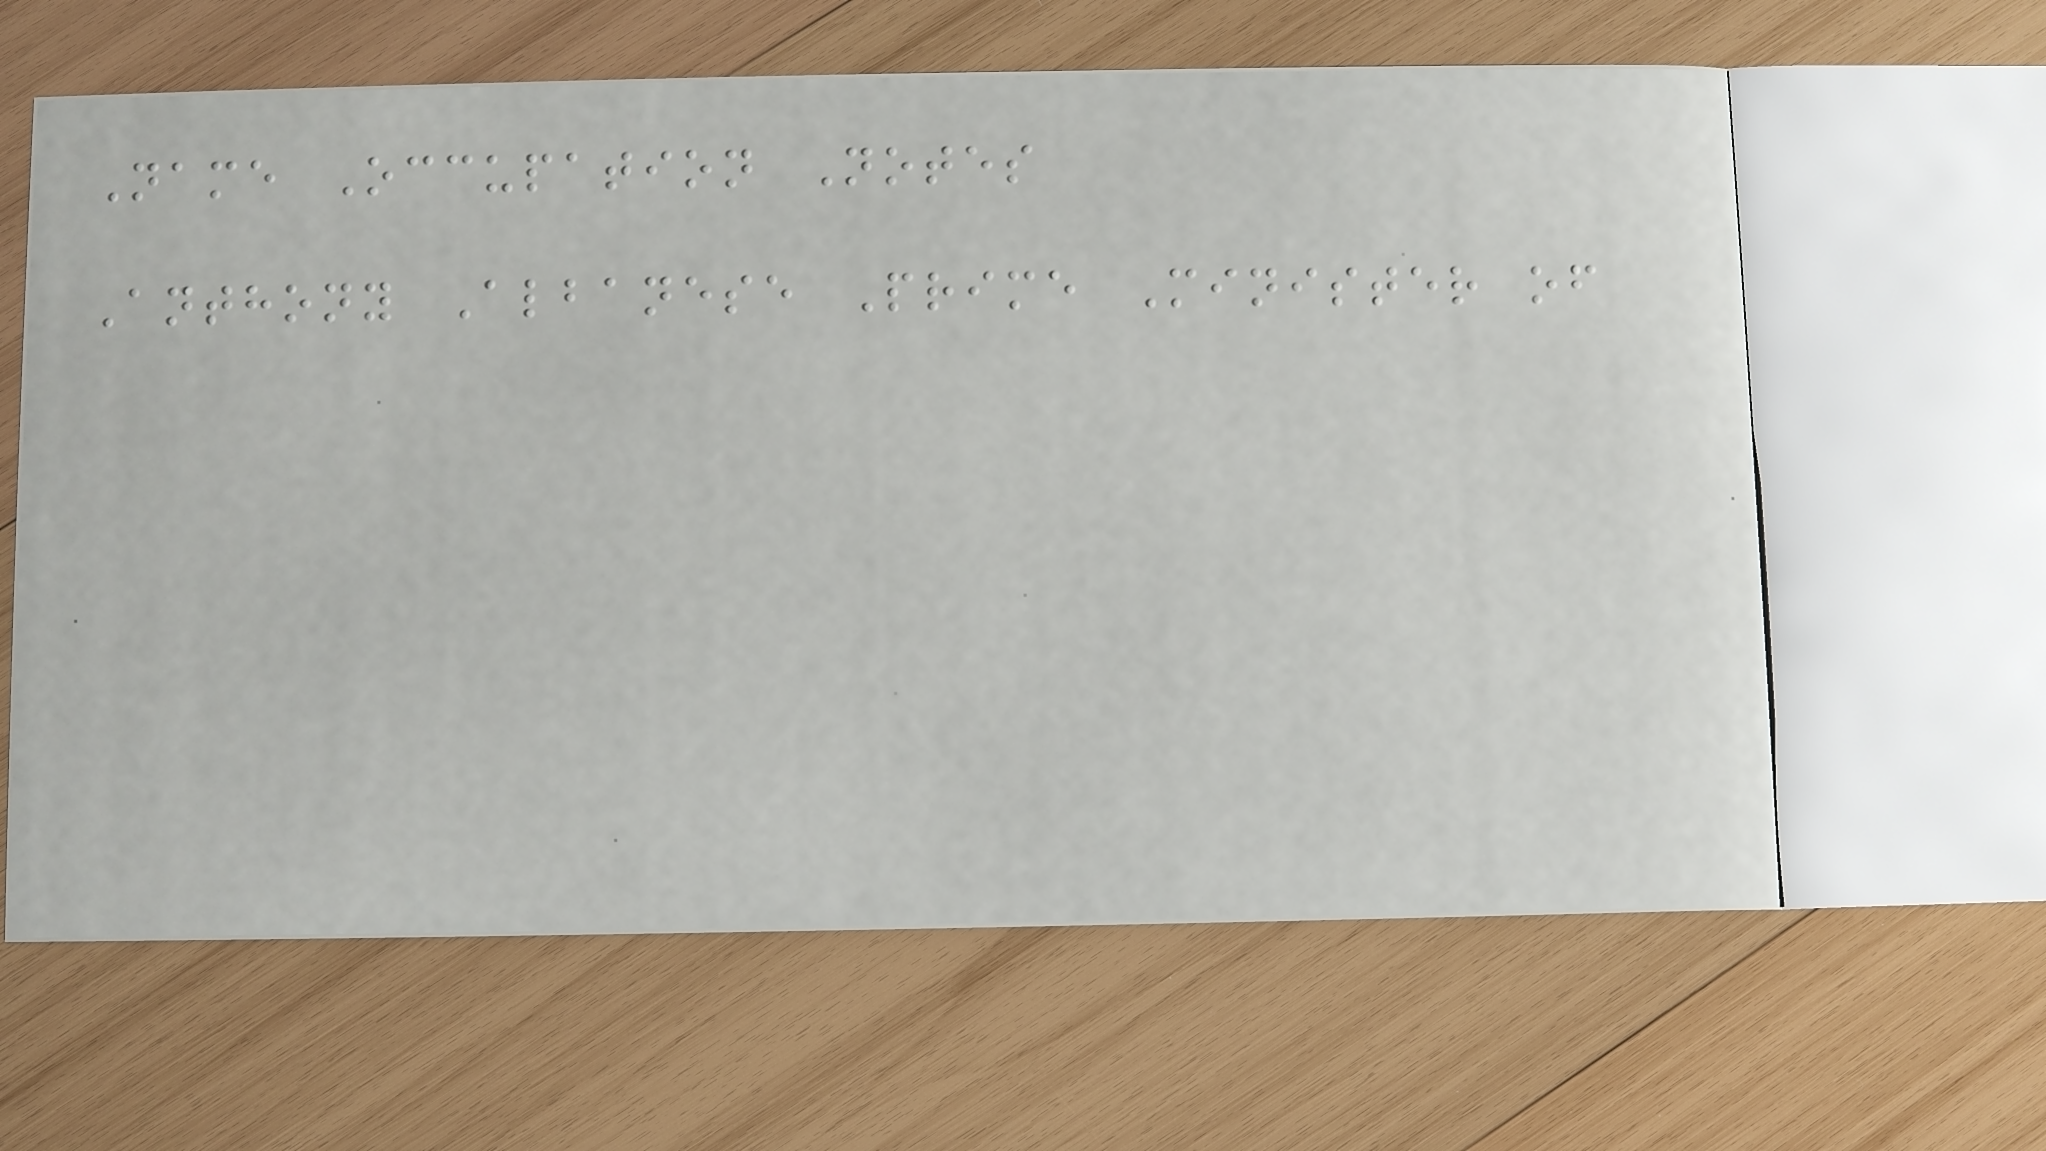Name Occupation Notes
Anthony Albanese Prime Minister of
